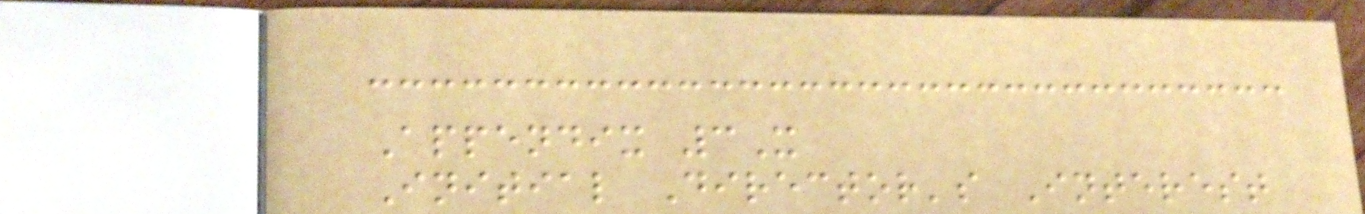Appendix 3X
Initial Director's Interest
